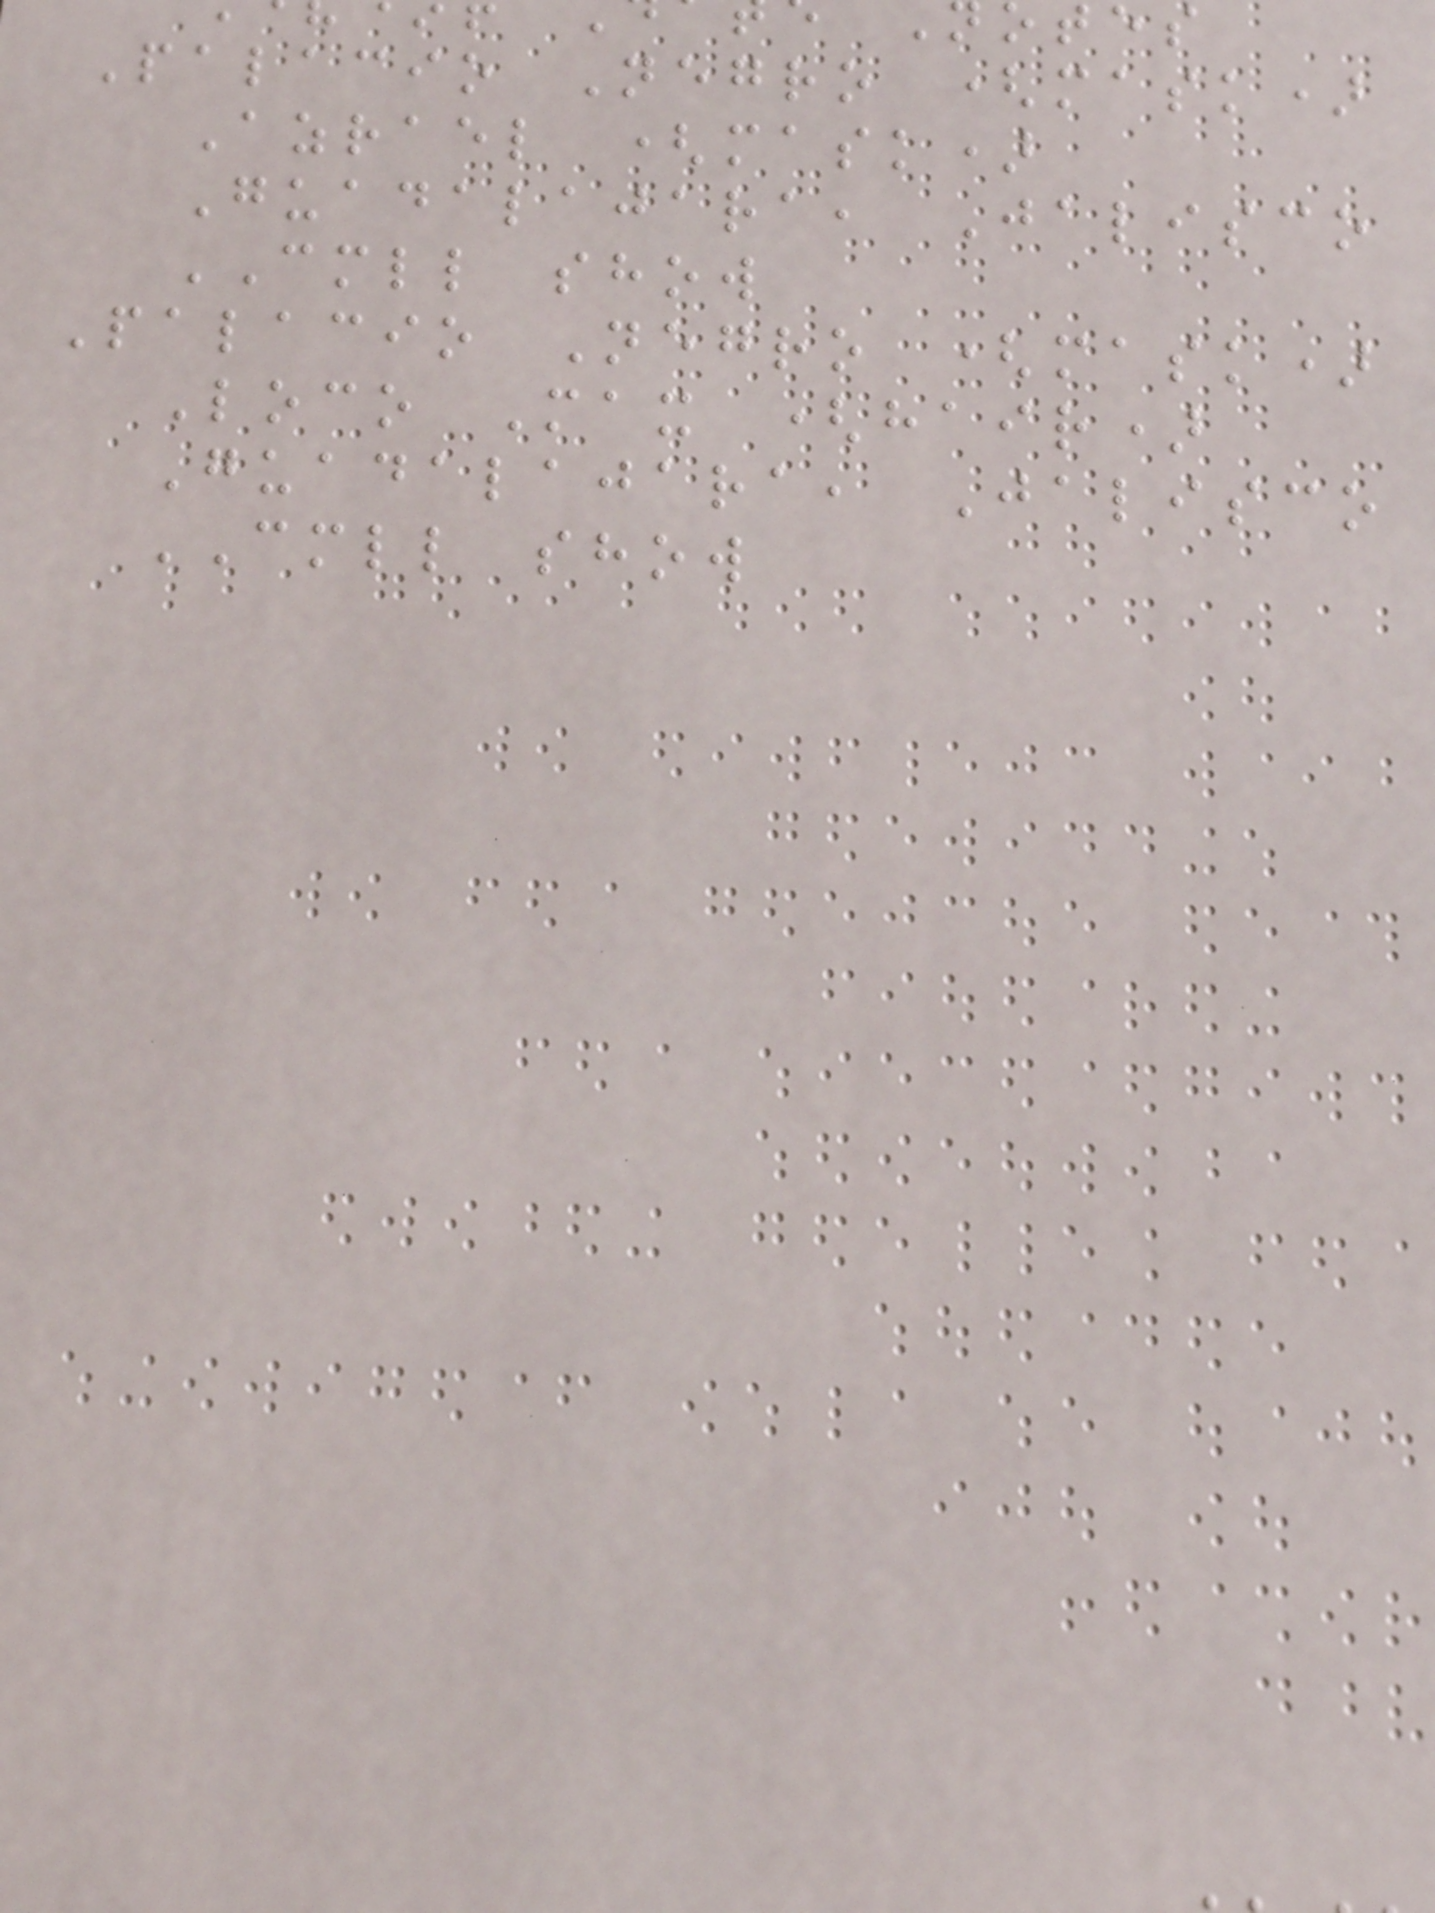Palacio Negro (mask)
Azrael (mask)
Guadalajara, Jalisco
CMLL show
Palacio Negro (mask)
Loco Max (hair)
Guadalajara, Jalisco
CMLL show
